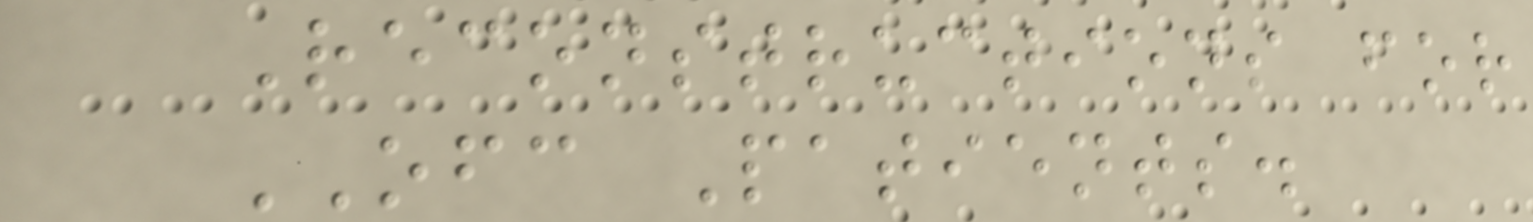Reconstructions for
OFC Patients.
